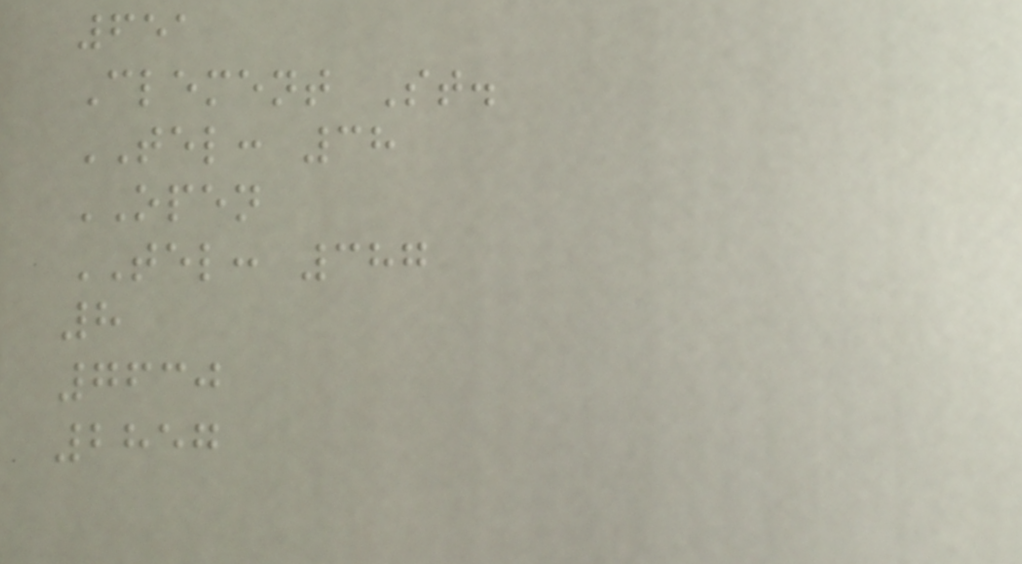651
Clement St.
TEL: 38
OPEN
TEL: 387
8
7630
2857
